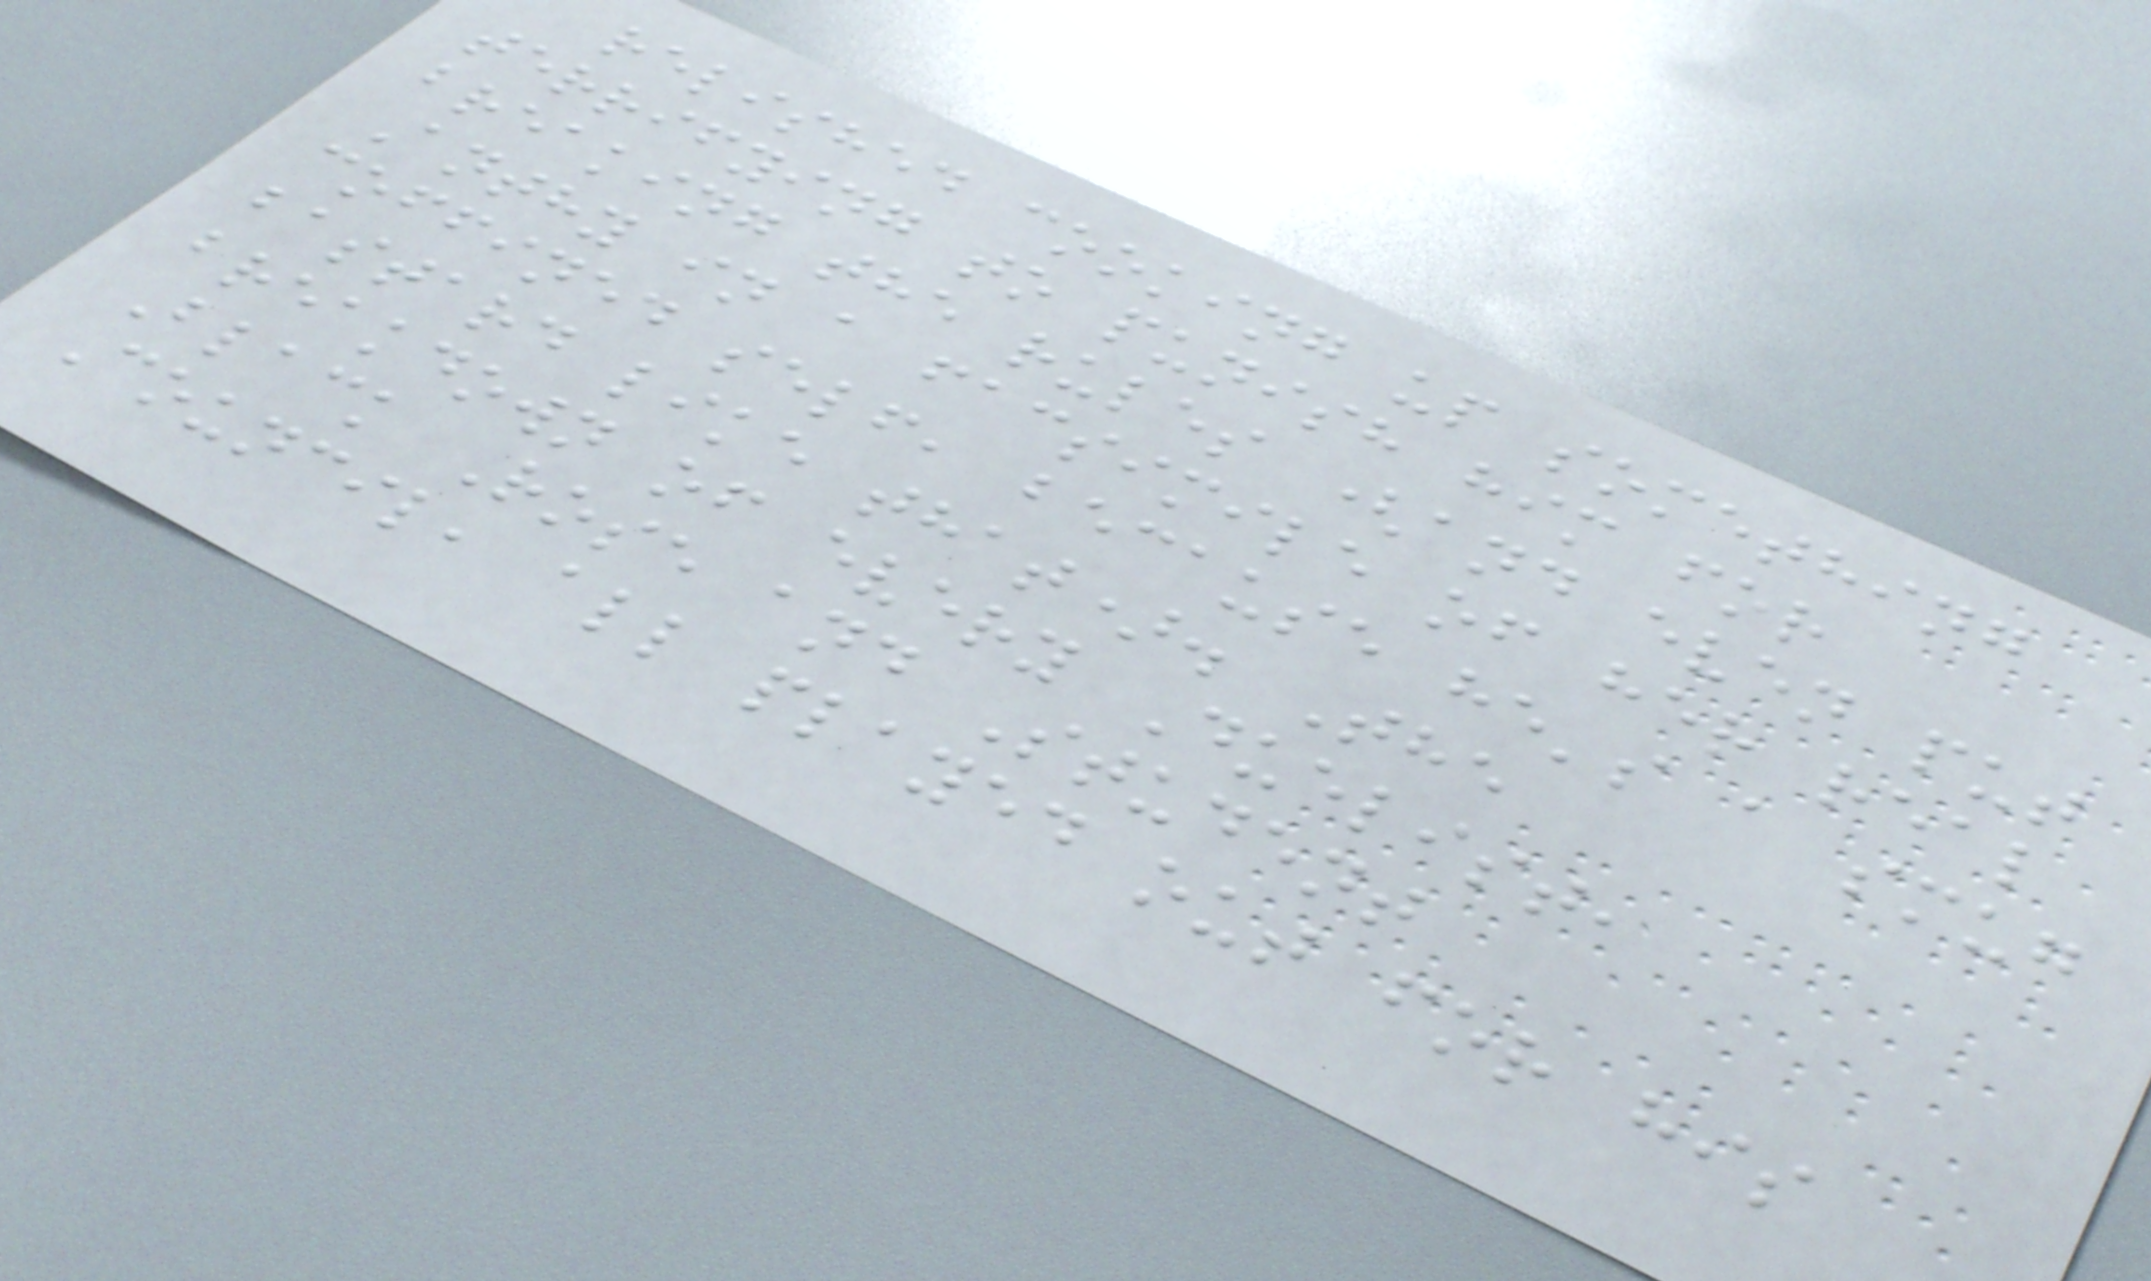relished cooking up something
terrifying to punish him for
breaking the rules (and even put
Anthy in a facsimile of her real
coffined self, because he's a smug
bastard like that). The
breakdown of every Duelist,
Black Rose and Student
Council, all played out for his
